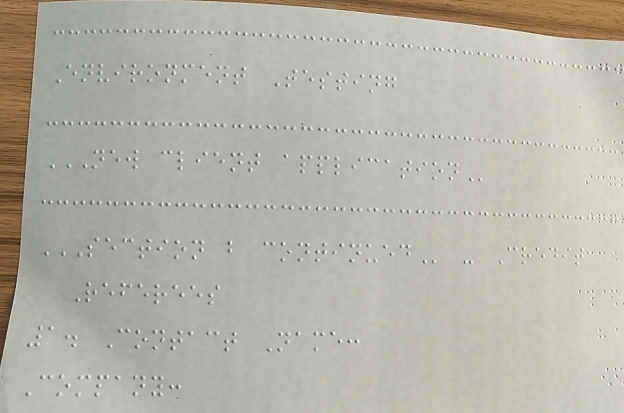Environment Testing
NEW CLIENT APPLICATION
SECTION B CONTINUED - Credit
Referees
1. Contact Name:
Company:
